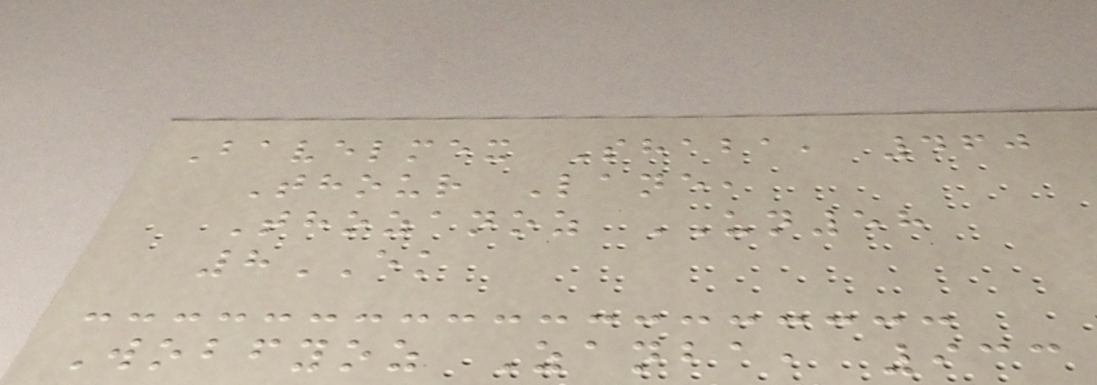Bavelmex Shaba, 460
Thour Lane,
Thozanoz UN58
8EK
Wobfyoz Zanba, 933
